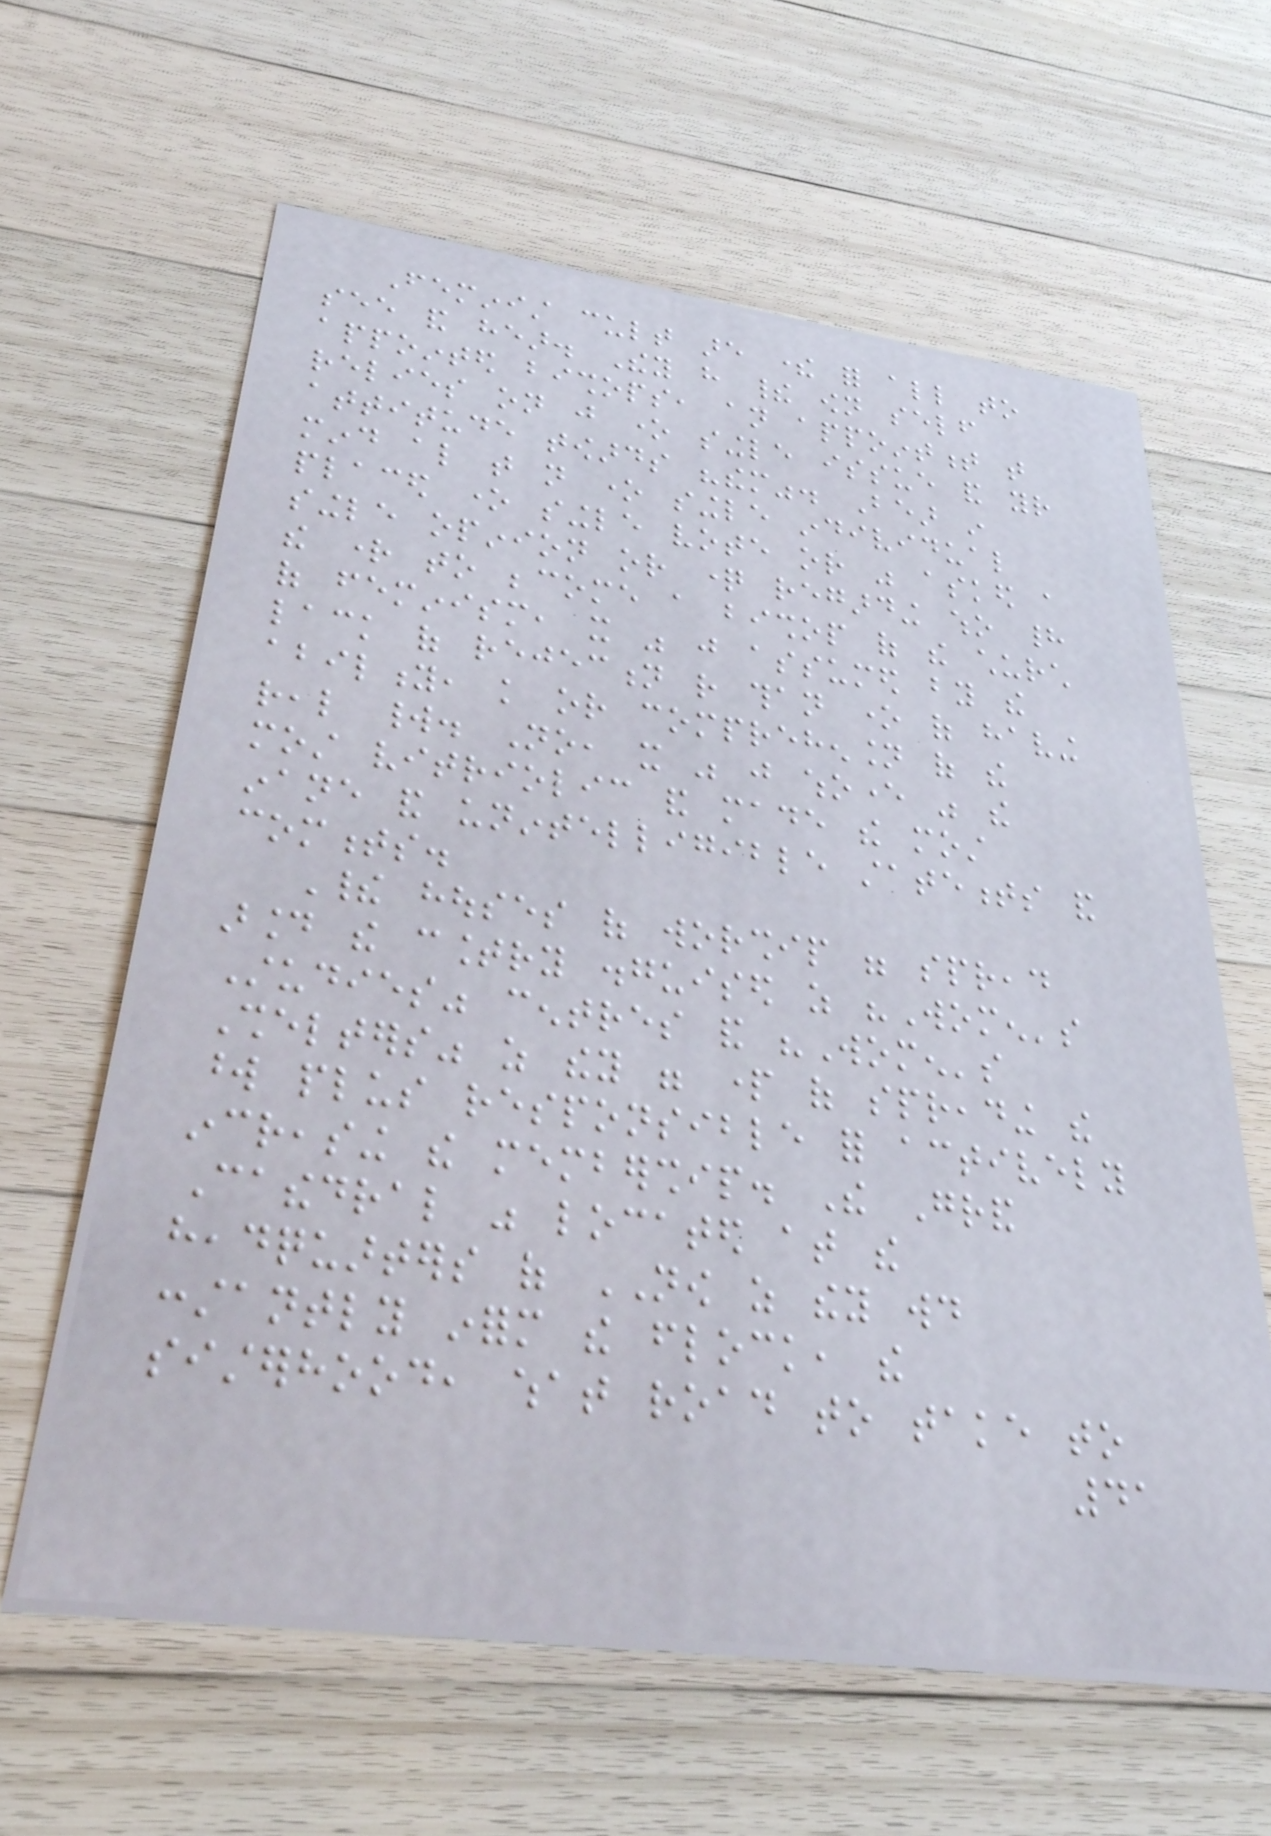Feminist cult are there for all to
see and hear. They have their own self
appointed bishops, an appointment that
relies on just one single issue and your
attitude towards "them". Bear in
mind also that not one single individual
placed one single vote or was asked a
single opinion or question regarding who had
the right to become a bishop of the church
of feminism, it was just assumed by the
lack of rejection rather than one of having
ability, knowledge or comprehension of the
real world. No, it was just whoever was the
most vitriolic and made the most
inane and unintelligible statements and
comments.
Their houses of worship were spread
around the country disguised as "Women's
Studies" centres and "Women's
Shelters" as they were part of spreading the
word plus responsible for actively
increasing the membership. The Grand
Cathedral was located at the
headquarters of NOW as they would
constantly inform the flock, the
sisterhood, what road to take to
41
